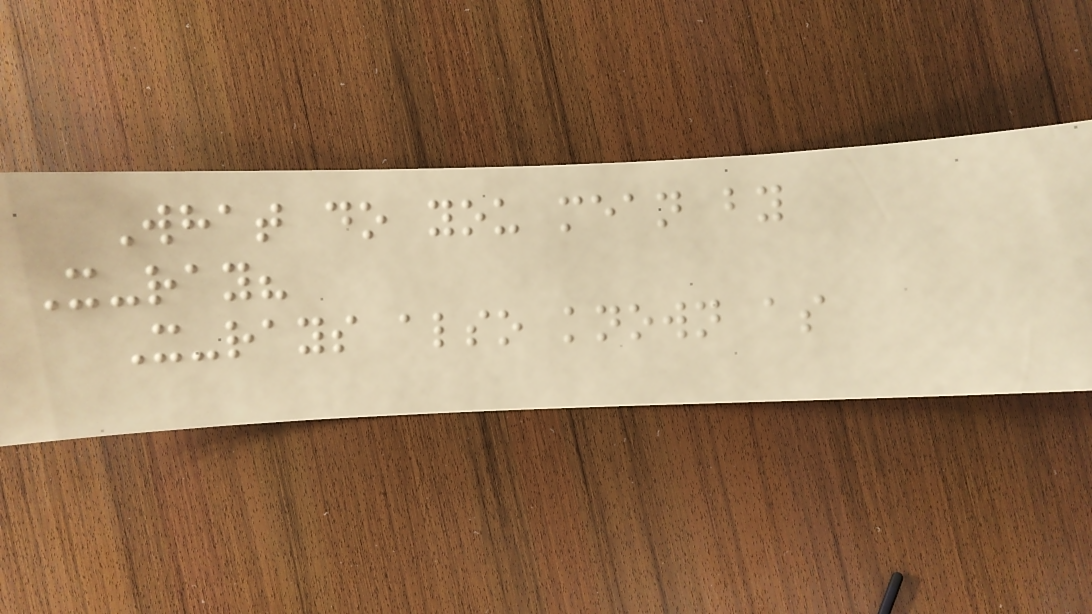What do you mean by
X-ray?
X-rays also known as
